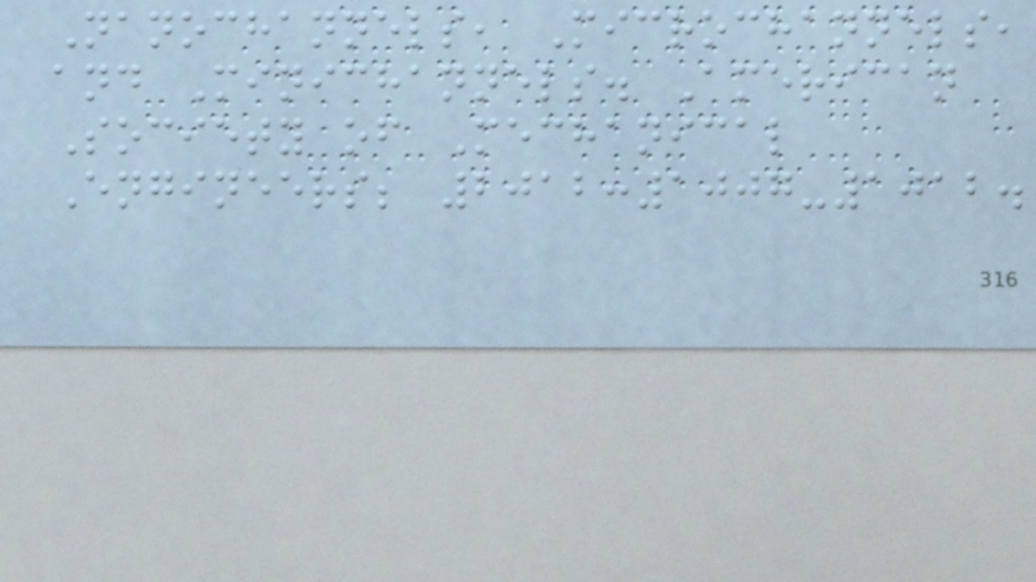Nanochannels, Microchannels,
and Minichannels. American
Society of Mechanical
Engineers; 2012:1007-1012.
